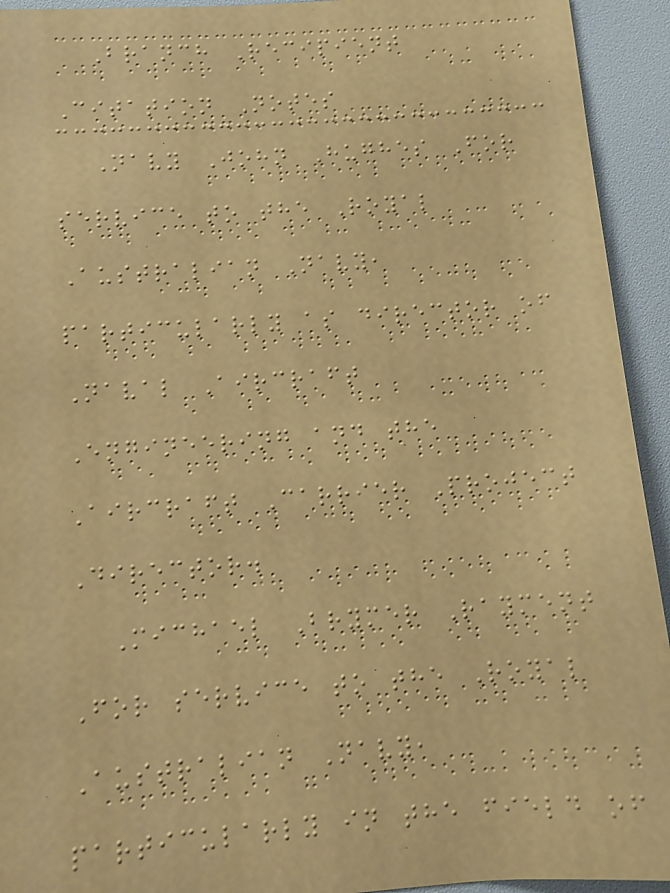Branch Recipient
Citation Notes
Navy John Hughes For
service to the Royal
Australian Navy,
particularly as director of
Naval Aircraft
Engineering and the
Aircraft Carrier Project
Director.
Michael Brymer Rayment
For service to the Royal
Australian Navy,
particularly in the field of
